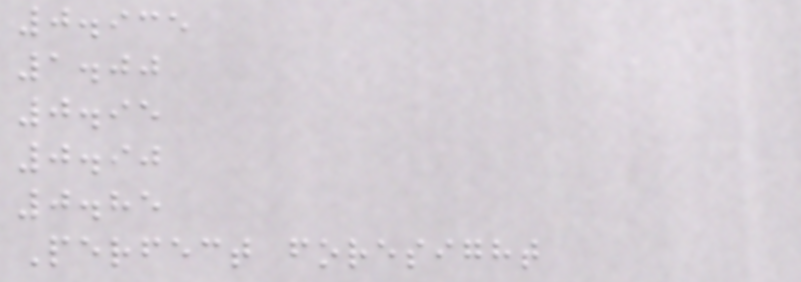0.935
1.00
0.95
0.90
0.85
Perfect foresight
